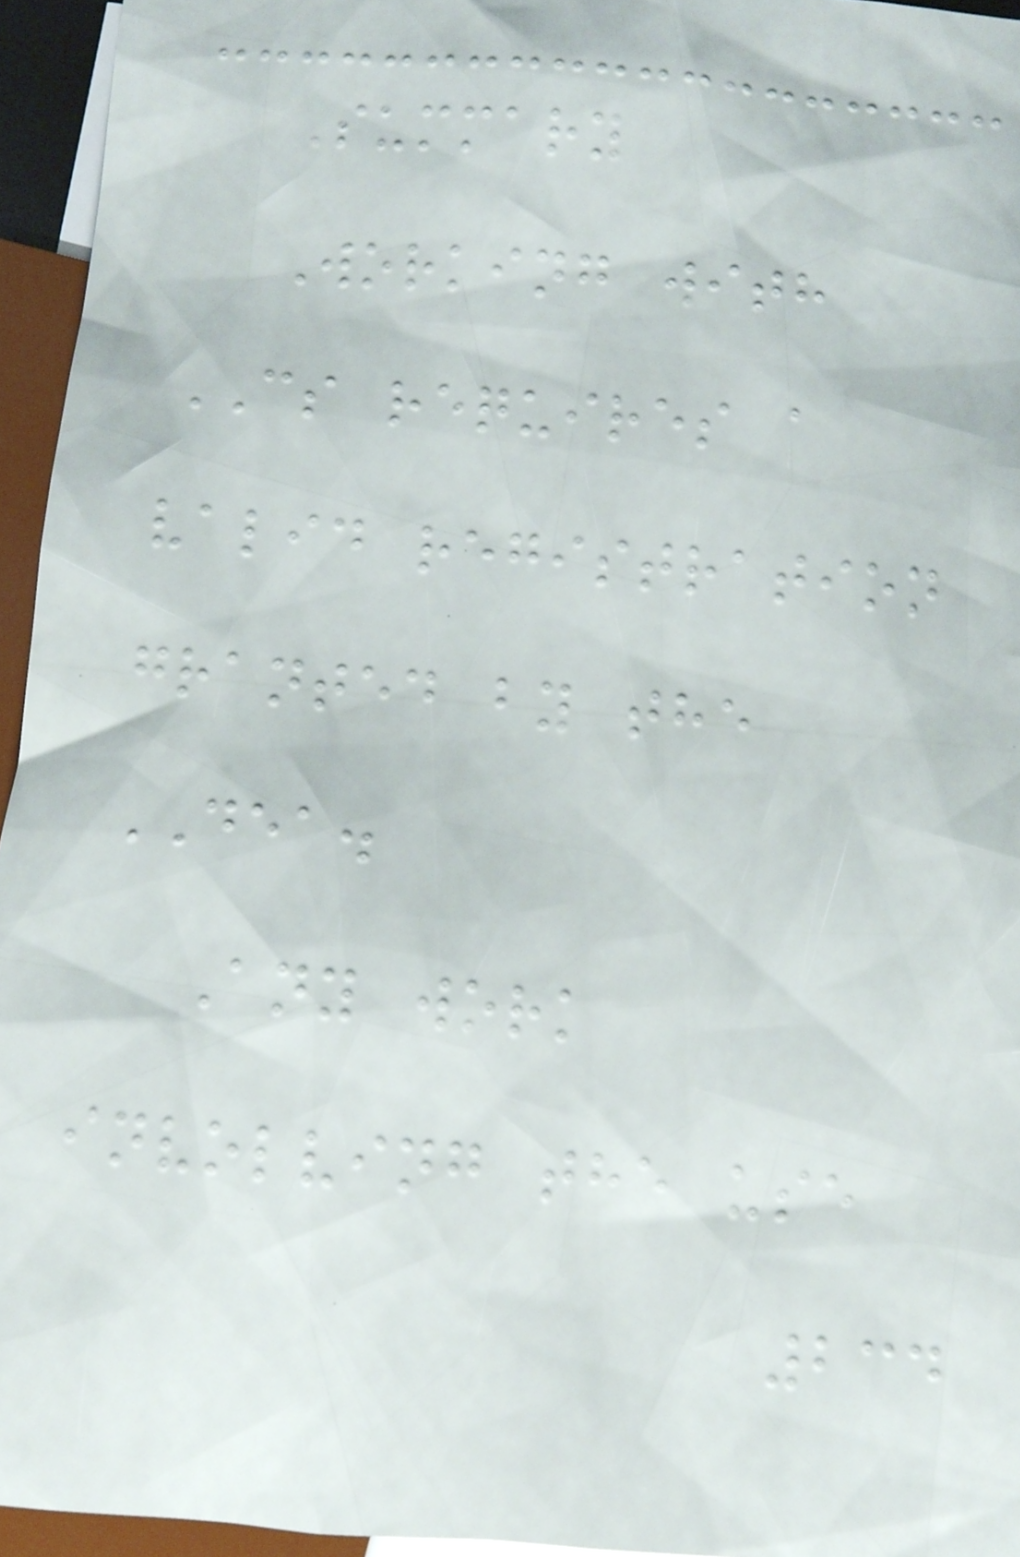Summary
Working with
CS requires a
valid registration
granted by the
DEA.
Any work
involving the use
234
